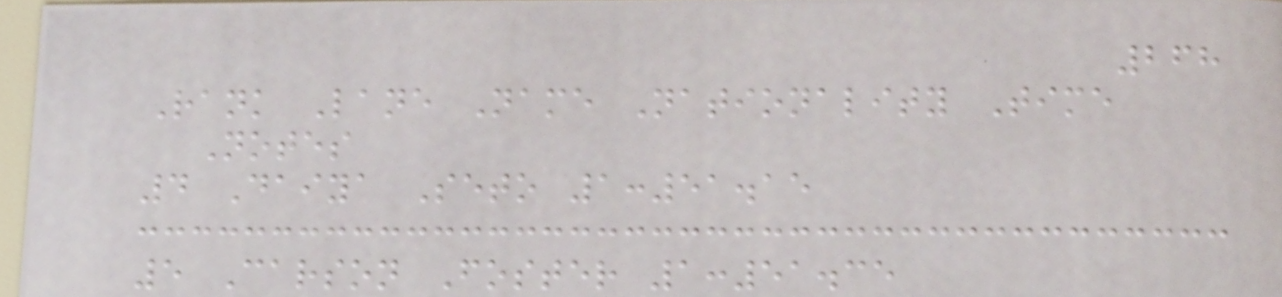268
Rank Lane Name Nationality Time
Notes
4 Daiya Seto 1:51.15
5 Carson Foster 1:51.35
